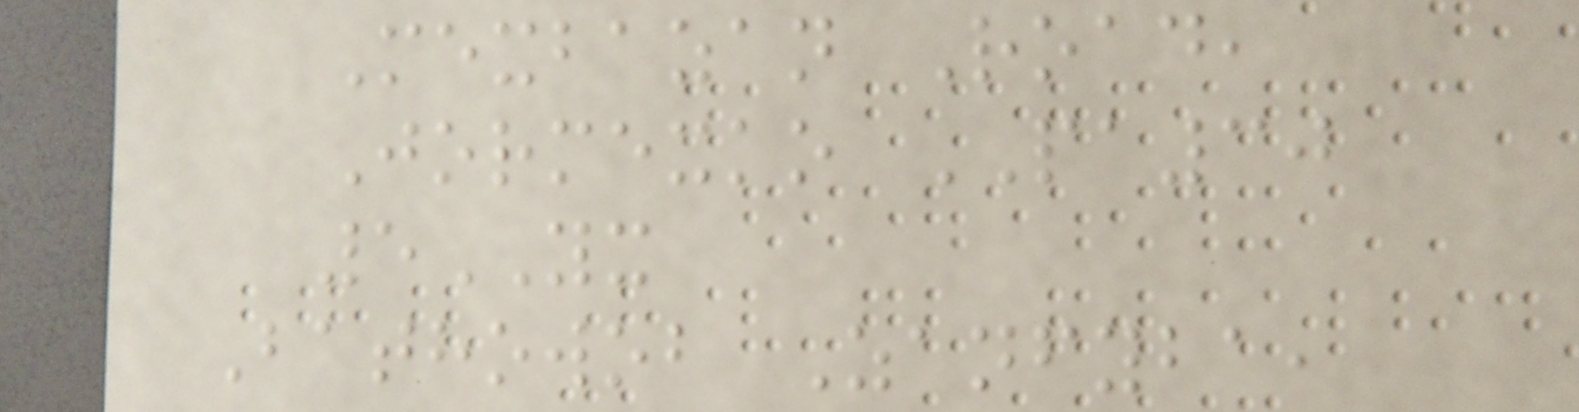Mexbazan Road,
Jormexko PA30
5YX
Bathowob Zanfyba,
